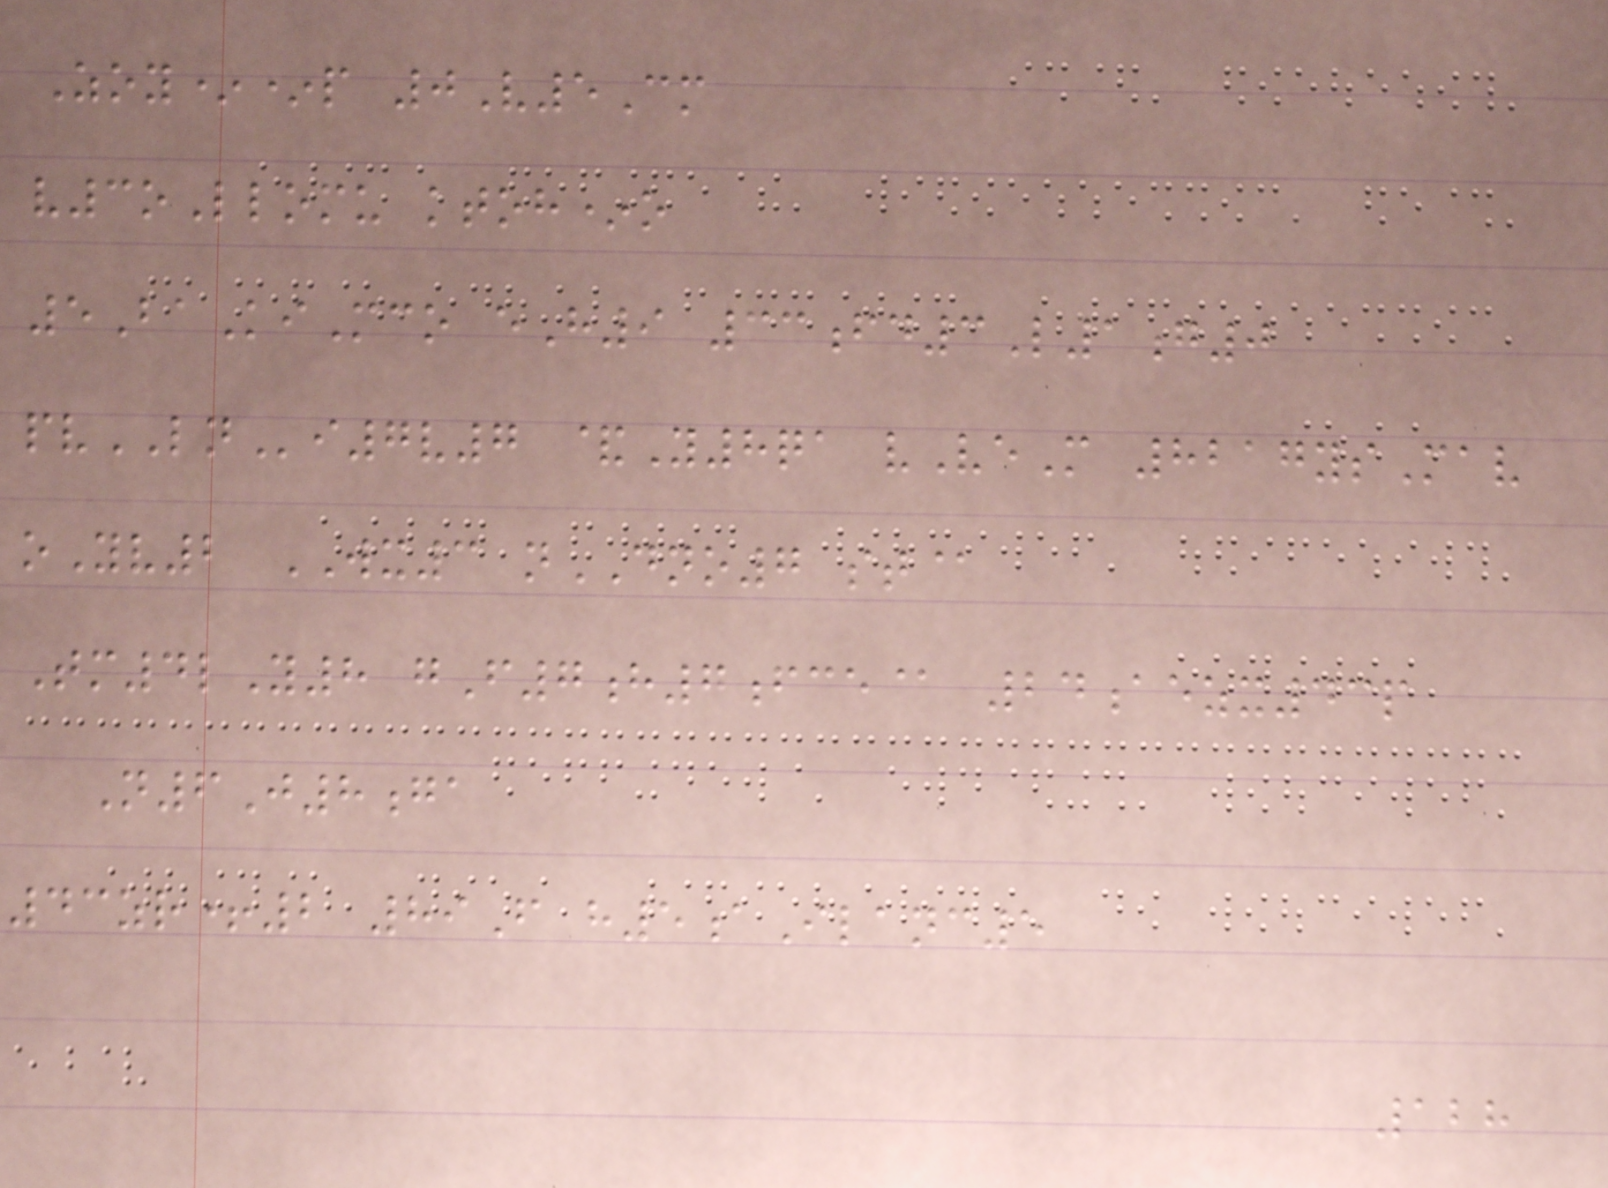Zoy**p 0V5Cm
v3oLlomu ktoh*o
5BaKiMco eH9 33fd3L1g0
pvLNi7v7 &Y8qa vVeM 8217ysMav
oYv2 WX3 nDNO7 st@
Tm4lY8 gF7h7fce@ 24aezx43p
N6J8ga
43zr+2 89F h5aIlanc5
128
